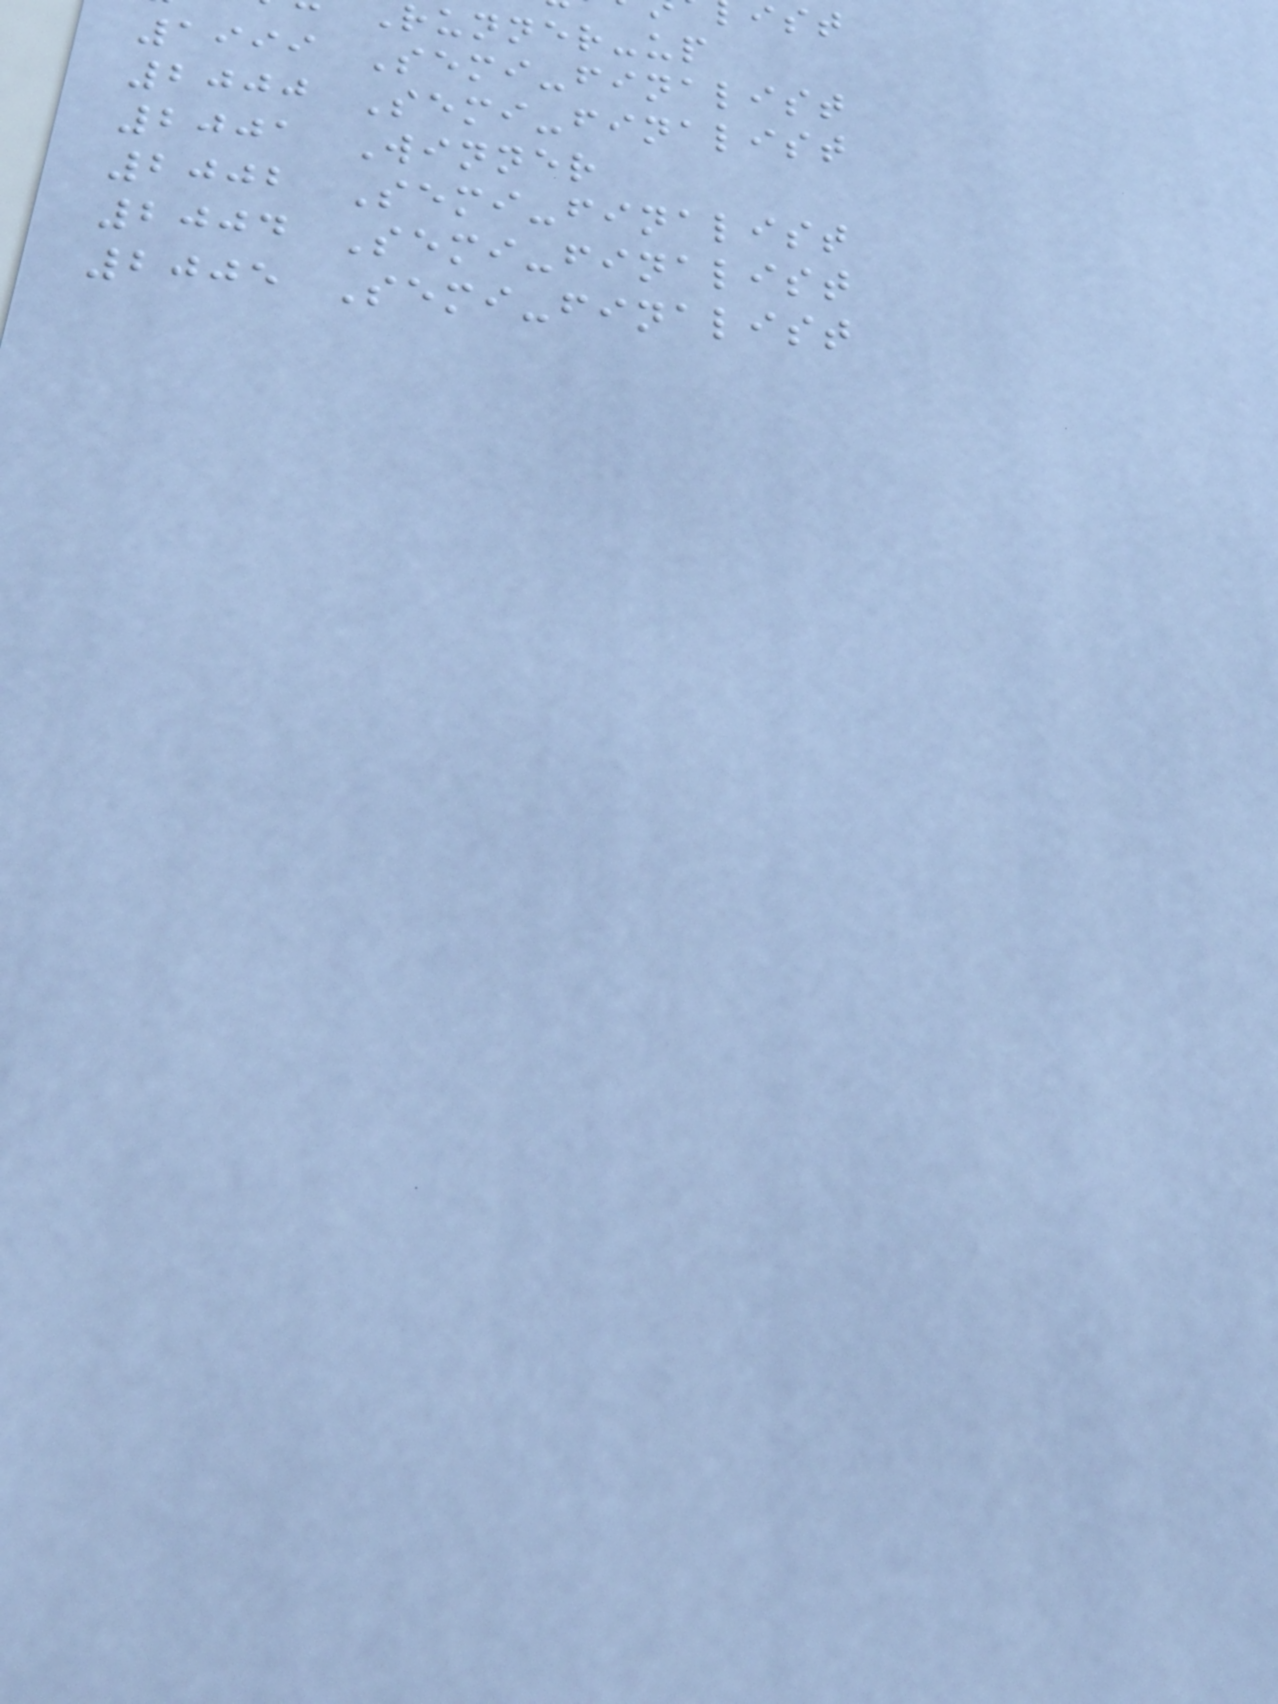runner-up
1999 Semi-finalist
2000 Semi-finalist
2001 Winner
2002 Semi-finalist
2004 Semi-finalist
2005 Semi-finalist
